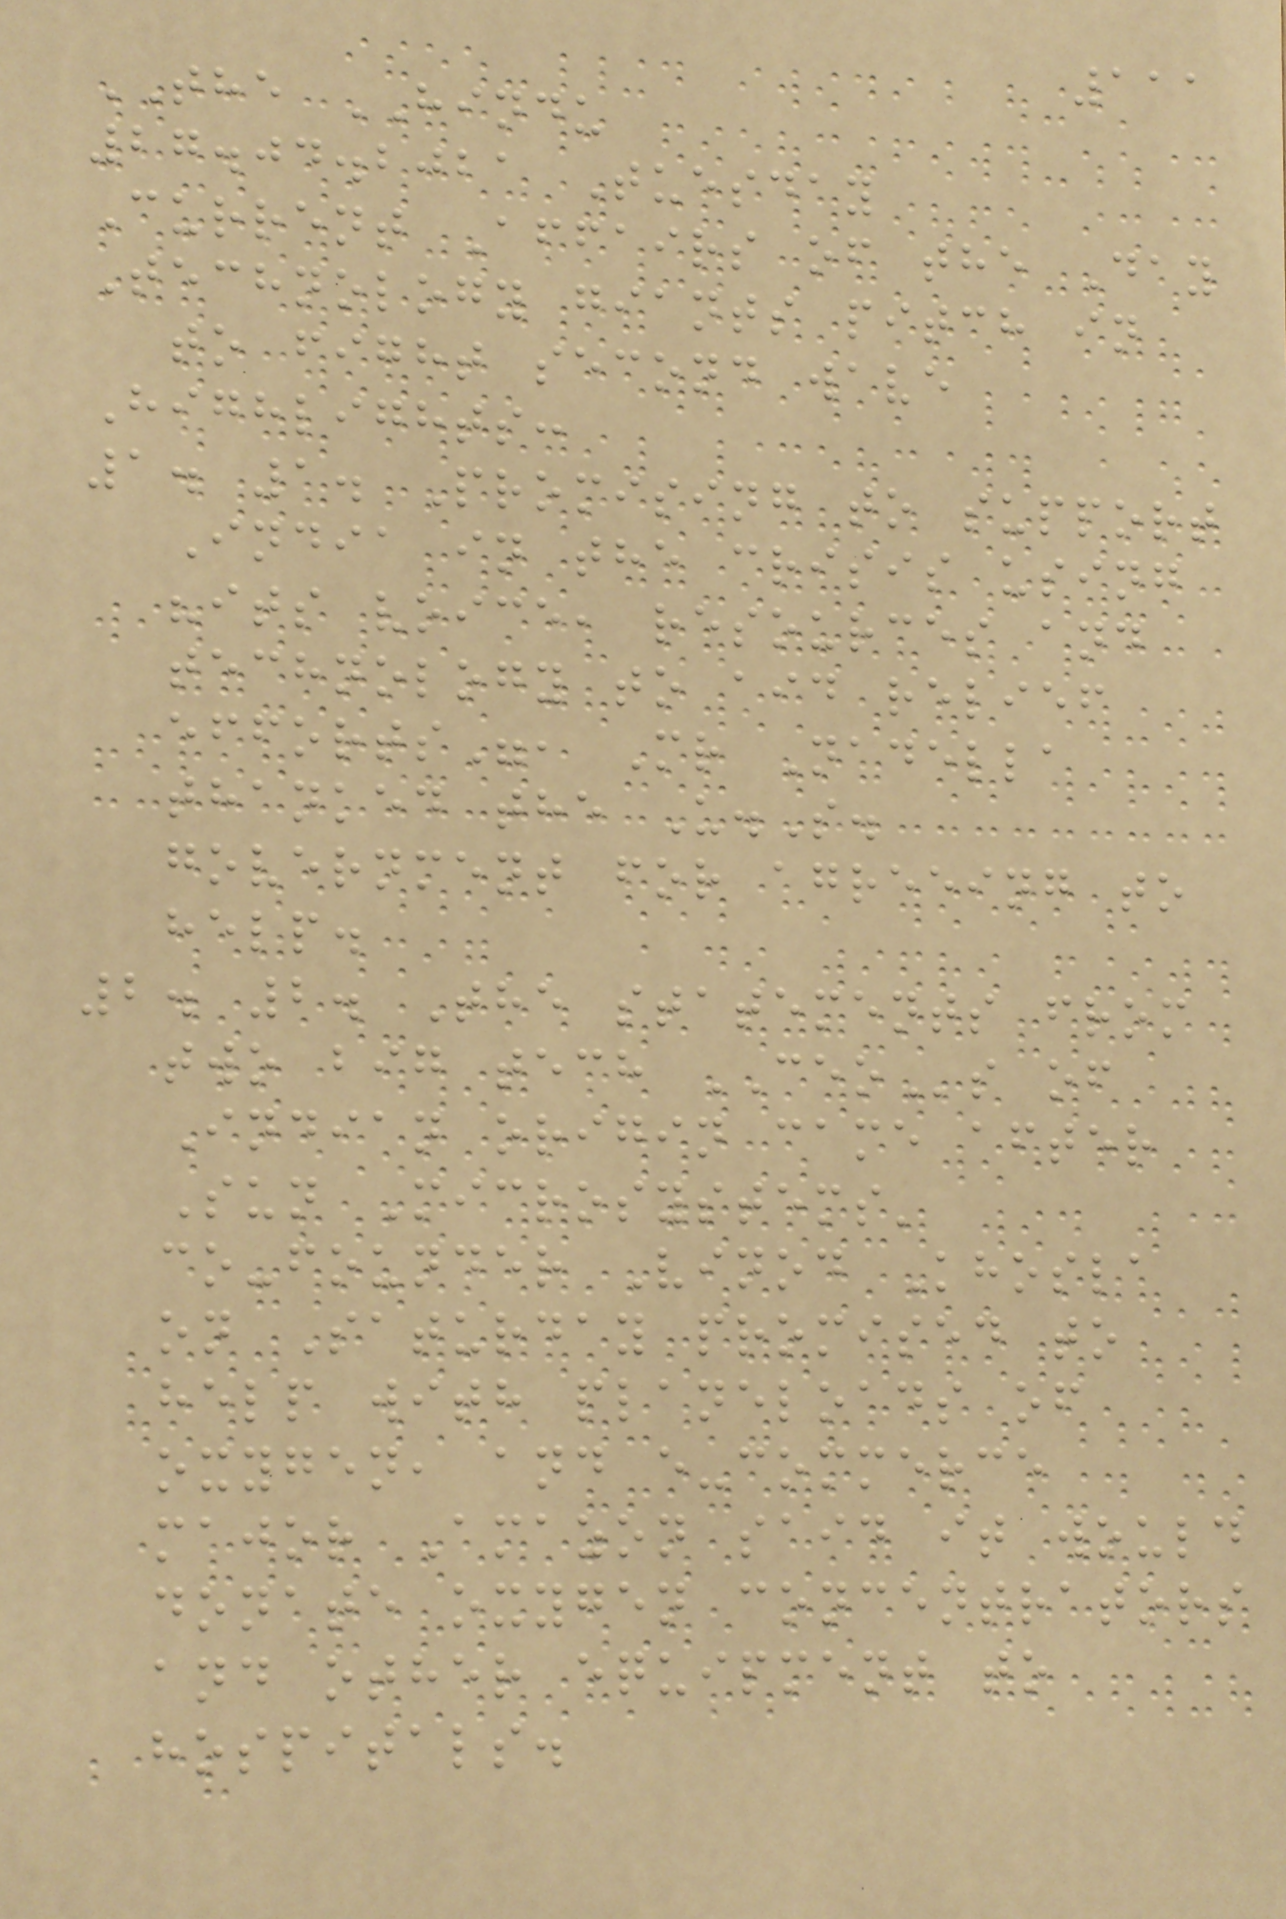111
THE HINDU
27.04.2021 Tuesday
Current Affairs of the Day
Technology giants pitch in
to fight second wave
Highlights:
1. 1. Promising to support
India in the crisis using
"its voice, resources and
technology to aid relief
efforts", Mr Nadella
thanked the U.S.
government for agreeing to
help.
2. 2. The statements from
two big tech CEOs of
Indian origin came after
Sun Microsystems'
co-founder Vinod Khosla
on Saturday promised to
help with planeloads of
oxygen, and e-commerce
major Amazon said it would
donate oxygen concentrators
and other equipment to
hospitals.
